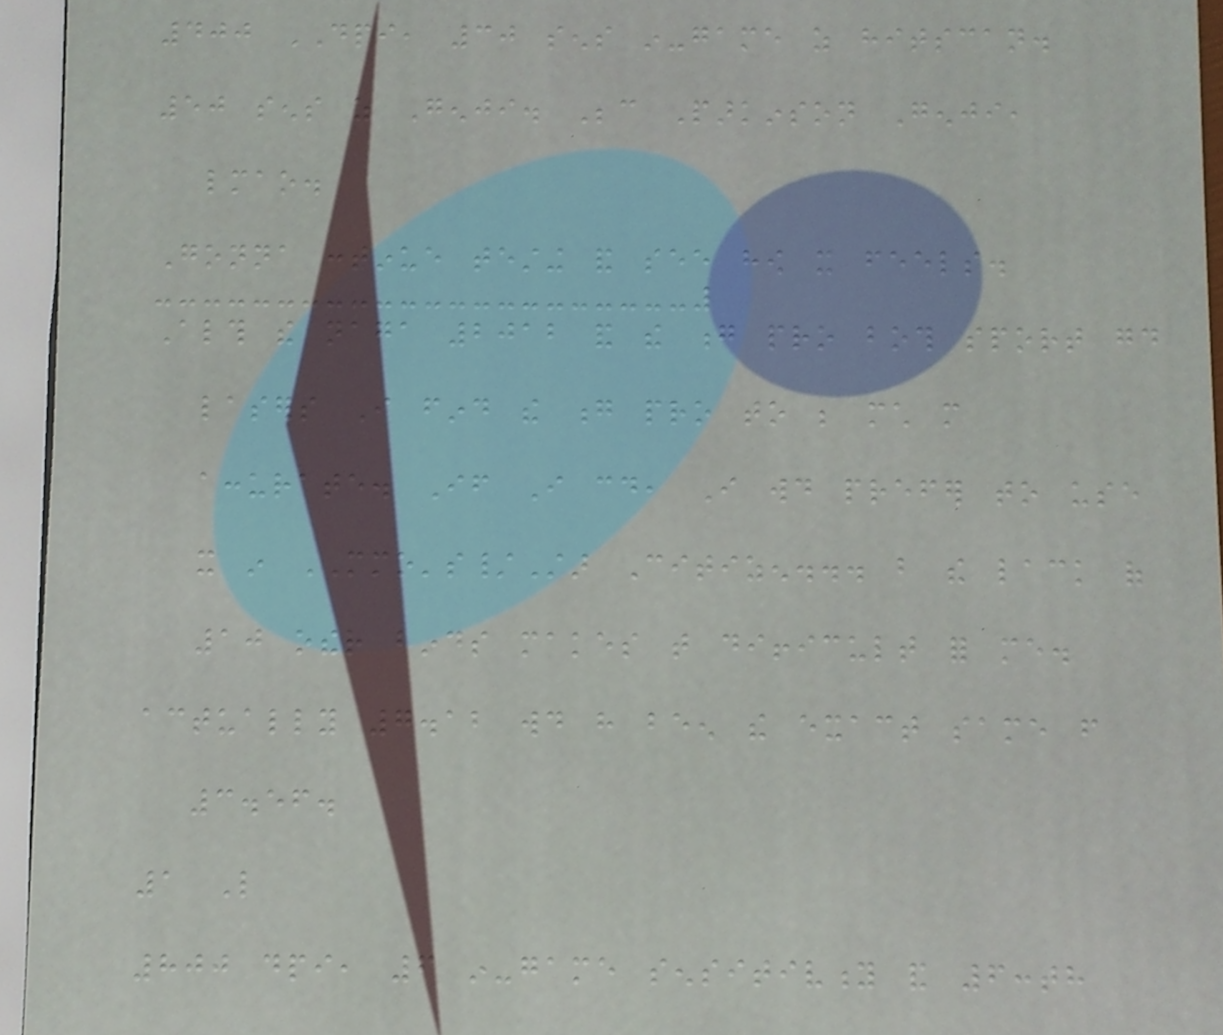400 DPI, 30 sens in-game as hitscan.
50 sens as Genji. Because Parkinson Genji,
lmao.
Gonna continue testing and see how it feels.
Although the naga 2012 and the g pro both sport good
lasers I find the g pro to be much more
accurate. If I could, I would prefer to use
it in MMO's/Star Citizen... but the lack of
10 other binds makes that difficult for me.
actually 7.12 would have been the exact same from
3.56.
1 Like
800 dpi, 6 in-game sensitivity and 6:th
